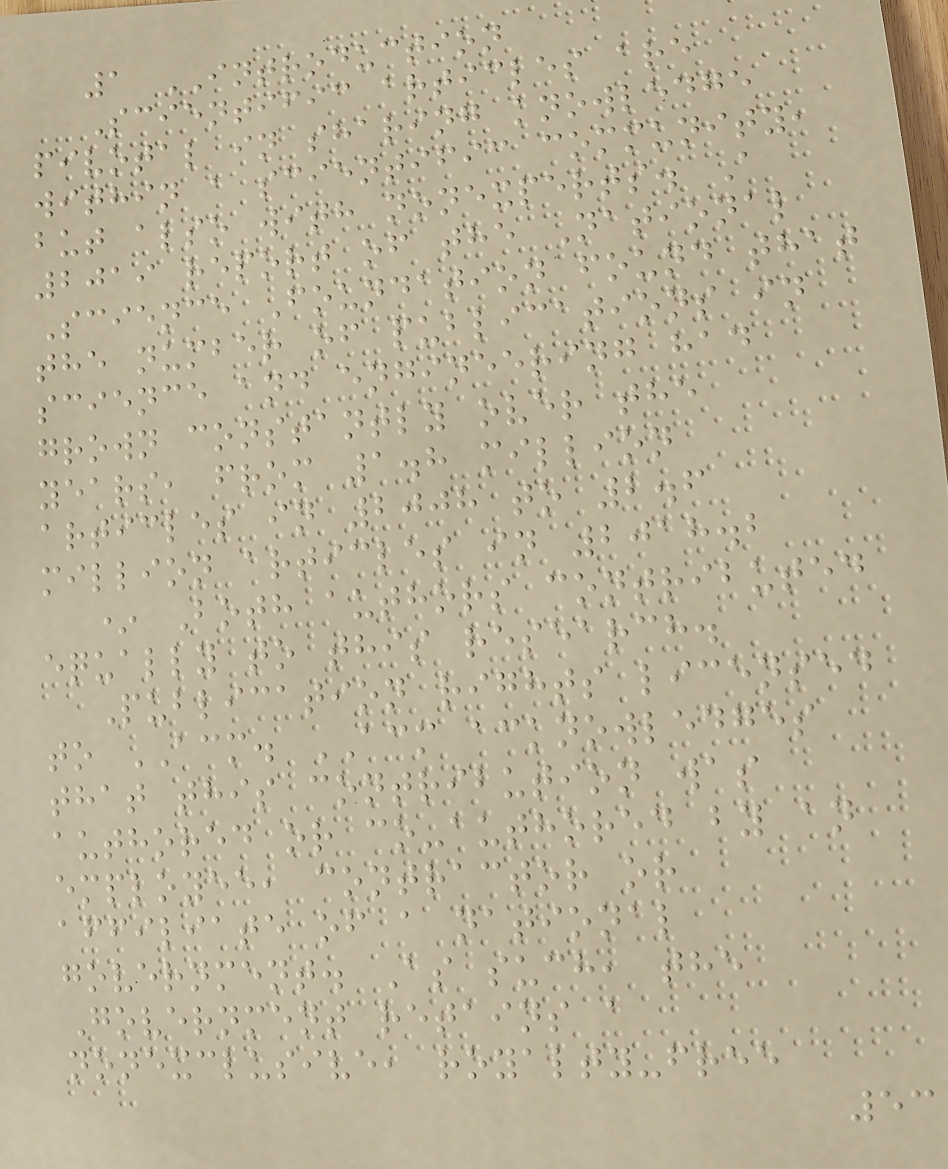1 INTRODUCTION
Scientific articles are
pivotal in sharing knowledge
within a scientific community,
but also with nonexperts. A
2019 report of the National
Science Foundation found that
the number of publications in
science and engineering had
grown constantly over the
years, from 1.8 million
articles in 2008 to 2.6
million articles in 2018.2
* Both authors contributed
equally to this research.
Publication rights licensed
to ACM. ACM acknowledges
that this contribution was
authored or co-authored by an
employee, contractor or
affiliate of a national
government. As such, the
Government retains a
nonexclusive, royalty-free
53
